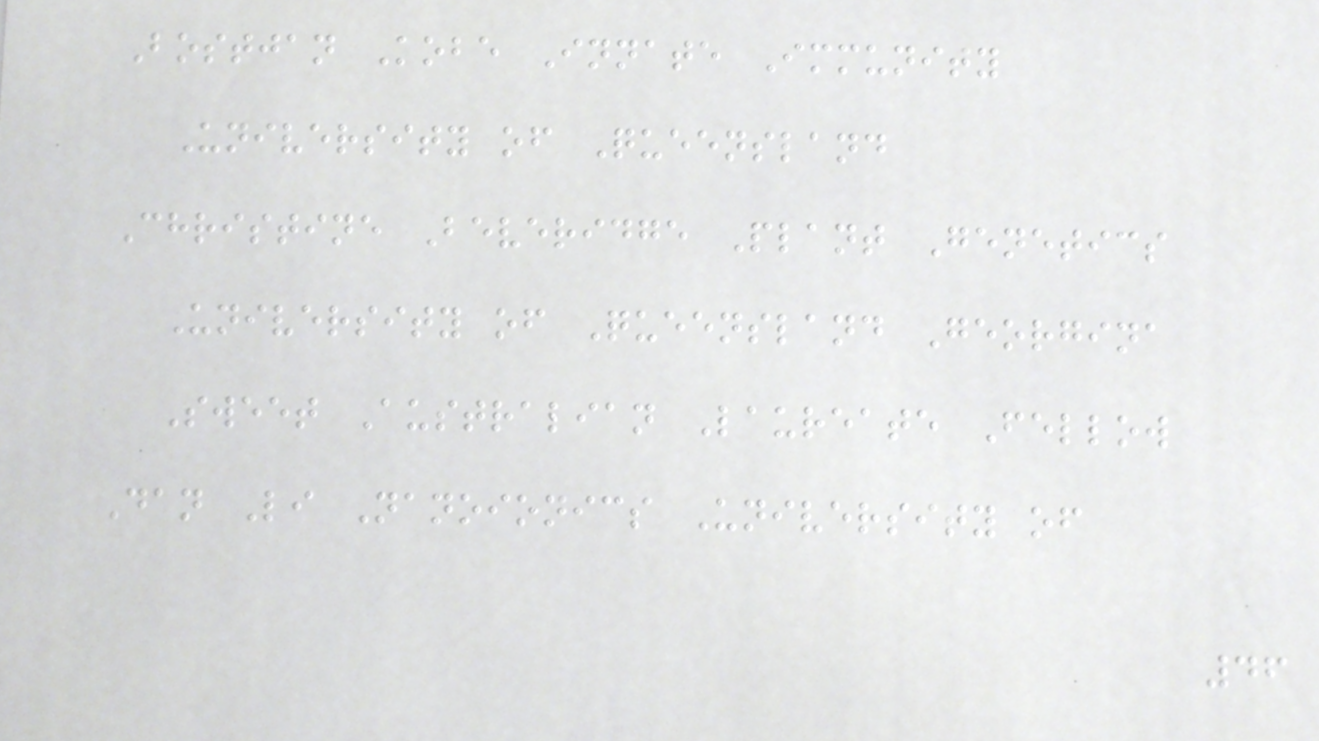Bostjan Kobe Innate Immunity
University of Queensland
Christine Beveridge Plant Genetics
University of Queensland Georgina
Sweet Australian Laureate Fellow
Dan Li Nanoionics University of
46
